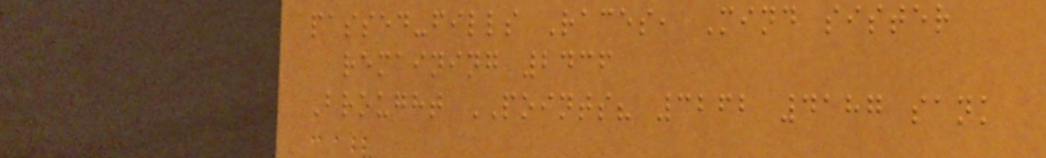passed-fills Races, Mind sister
remaining 2436
Brought POINTS? 3262 4187 sank
